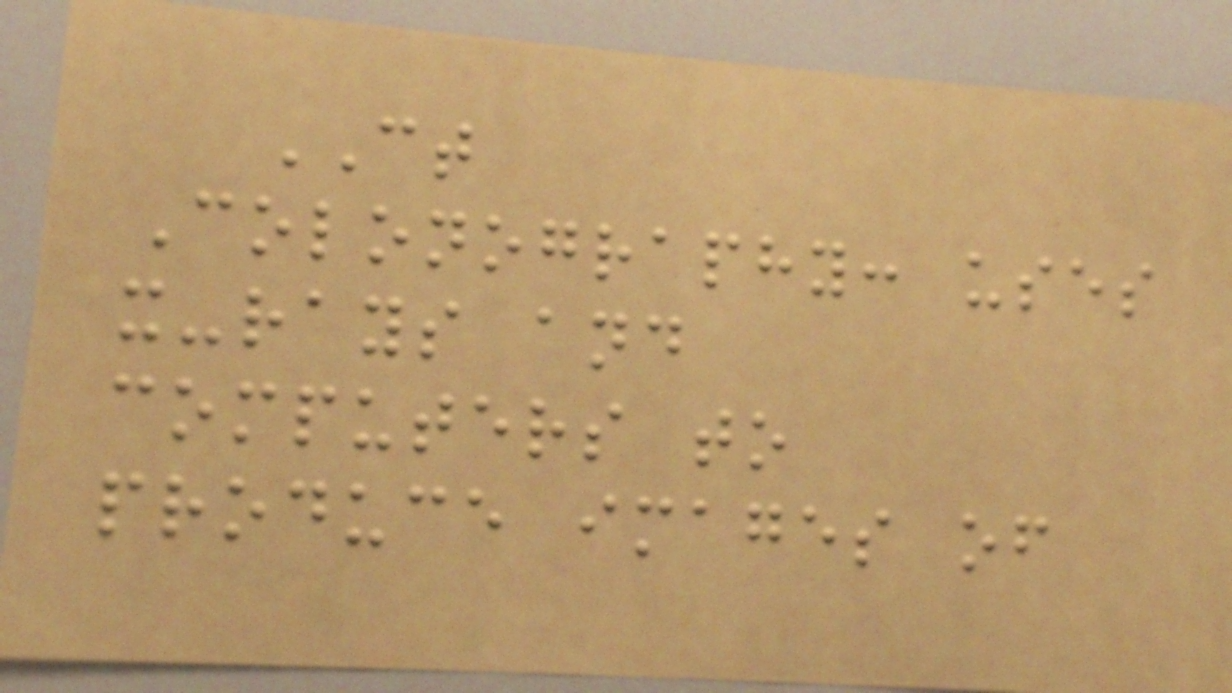CT
Colonography: uses
x-rays and
computers to
produce images of
